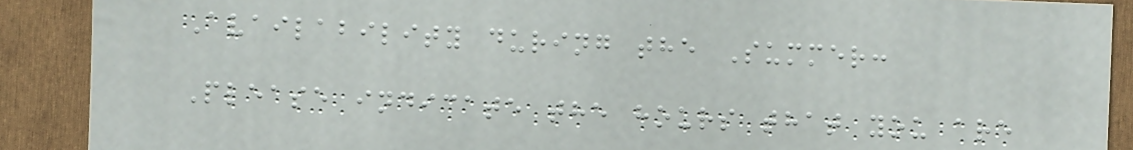Availability during the Summer:
Please indicate the hours that you are
